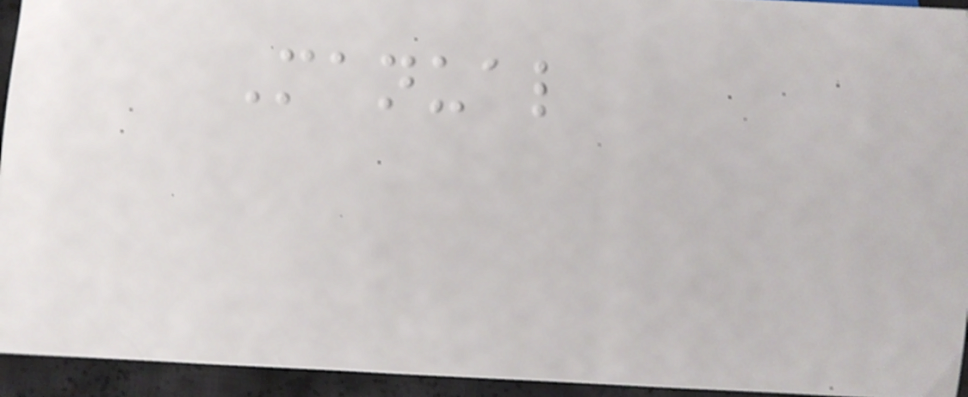Manual
